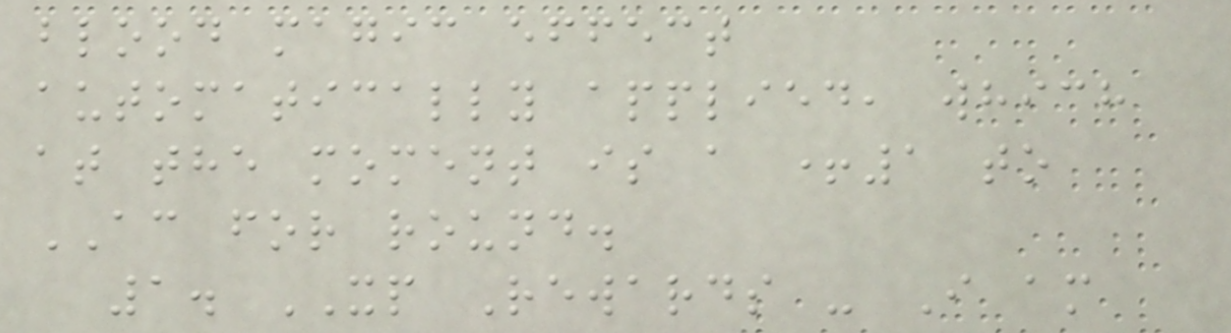blood magic effect
automatically applied, which
at the moment is a +1 to
AC for round.
1. XP Rewards - I am
